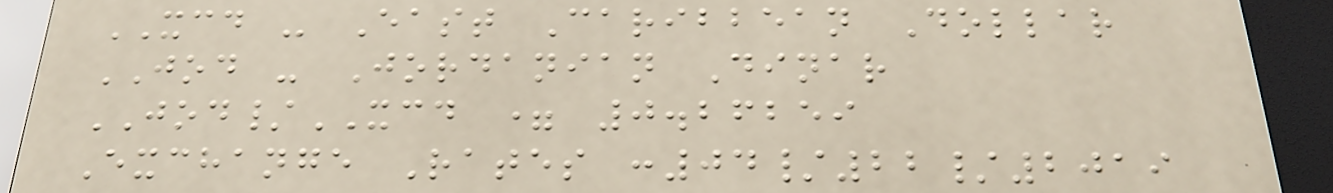XCD - East Caribbean Dollar
JOD - Jordanian Dinar
JOD/XCD = 0.26259
Exchange Rates :04/22/2019
